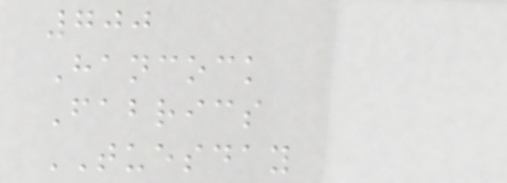700
Hancock
Fabrics
TUESDAY
